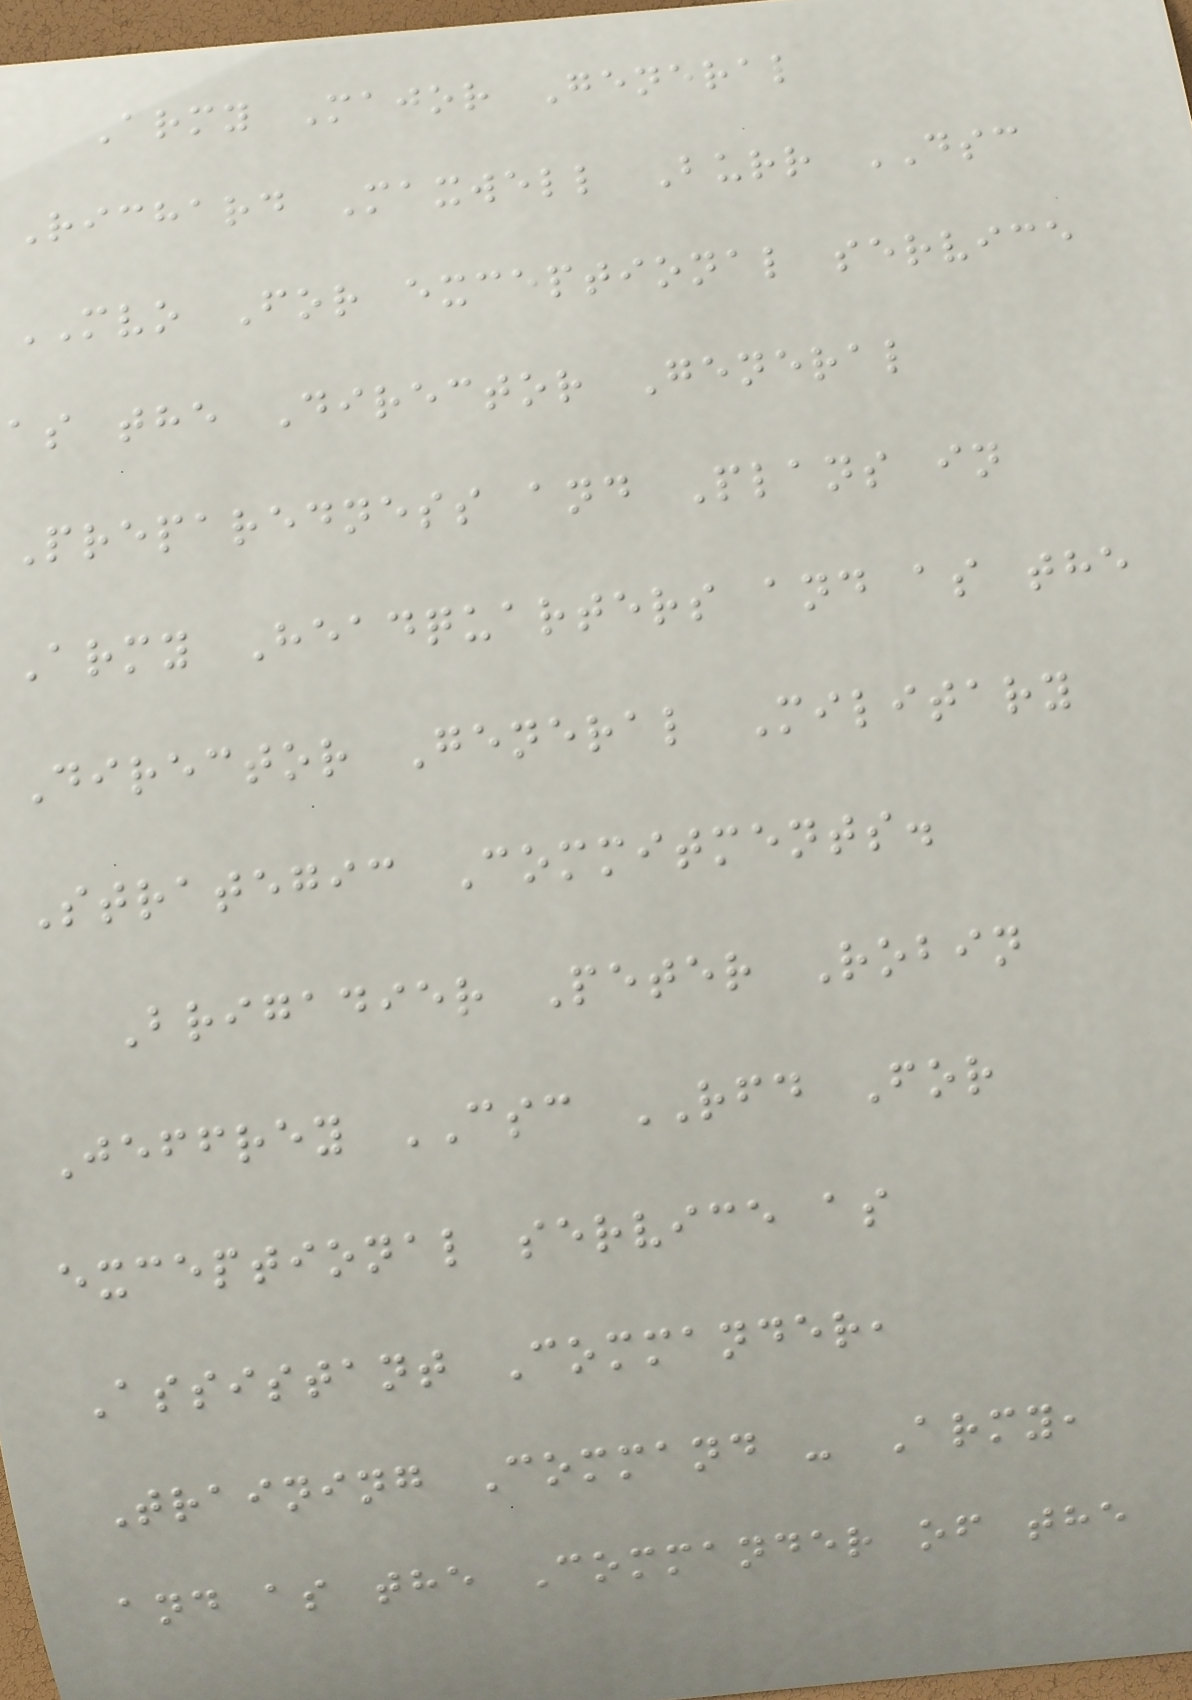Army Major General
Richard Maxwell Burr DSC
MVO For exceptional service
as the Director General
Preparedness and Plans in
Army Headquarters and as the
Director General Military
Strategic Commitments.
Brigadier Peter Robin
Jeffrey CSC RFD For
exceptional service as
Assistant Commander,
Training Command - Army,
and as the Commander of the
